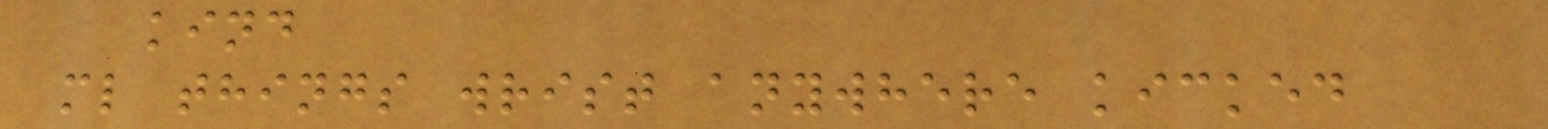kind
ml things wrist anywhere kicked
